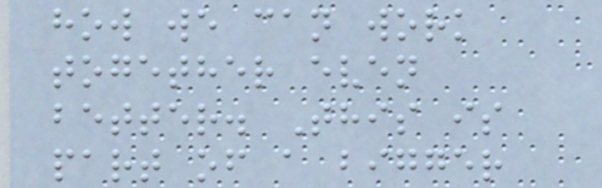how we can work
together even
better. This is
part of a bigger
